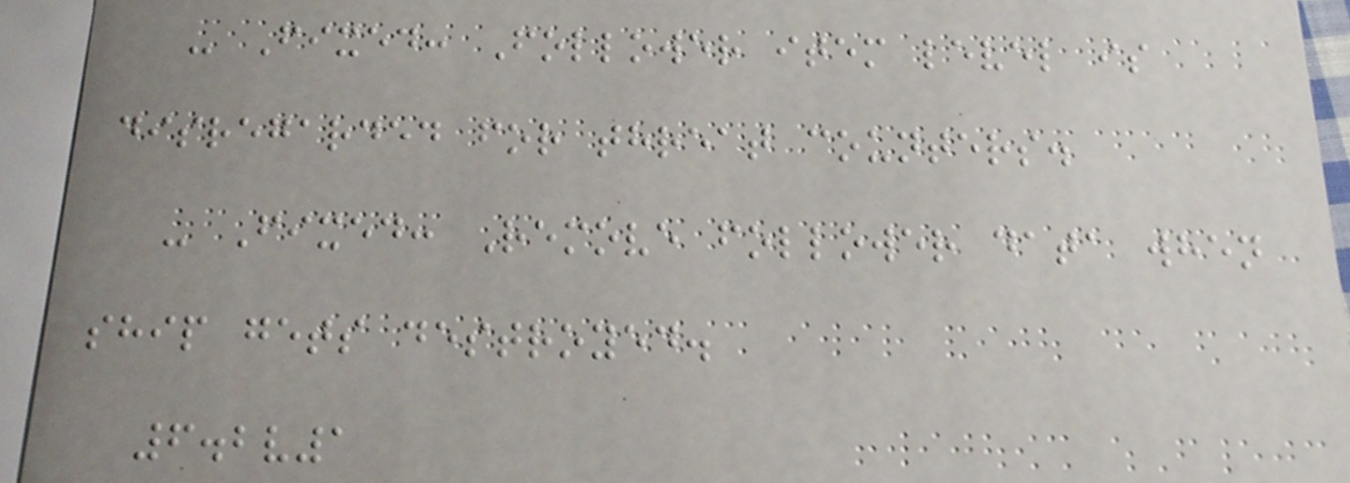- Fixed: Follower item level is
disregarded for threat counters.
- Fixed: Remove follower data when
ship gets destroyed.
6.2v1
